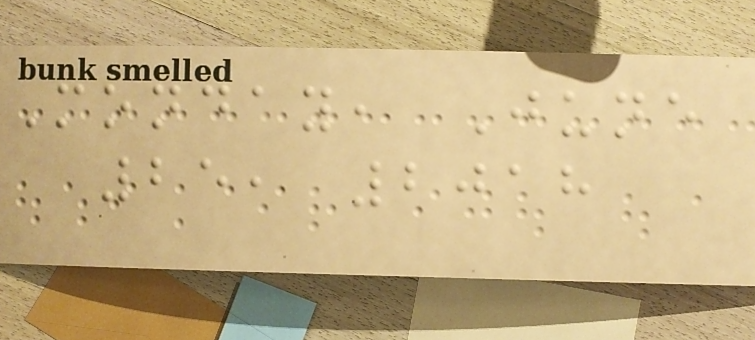Monday, June
25, 2018
